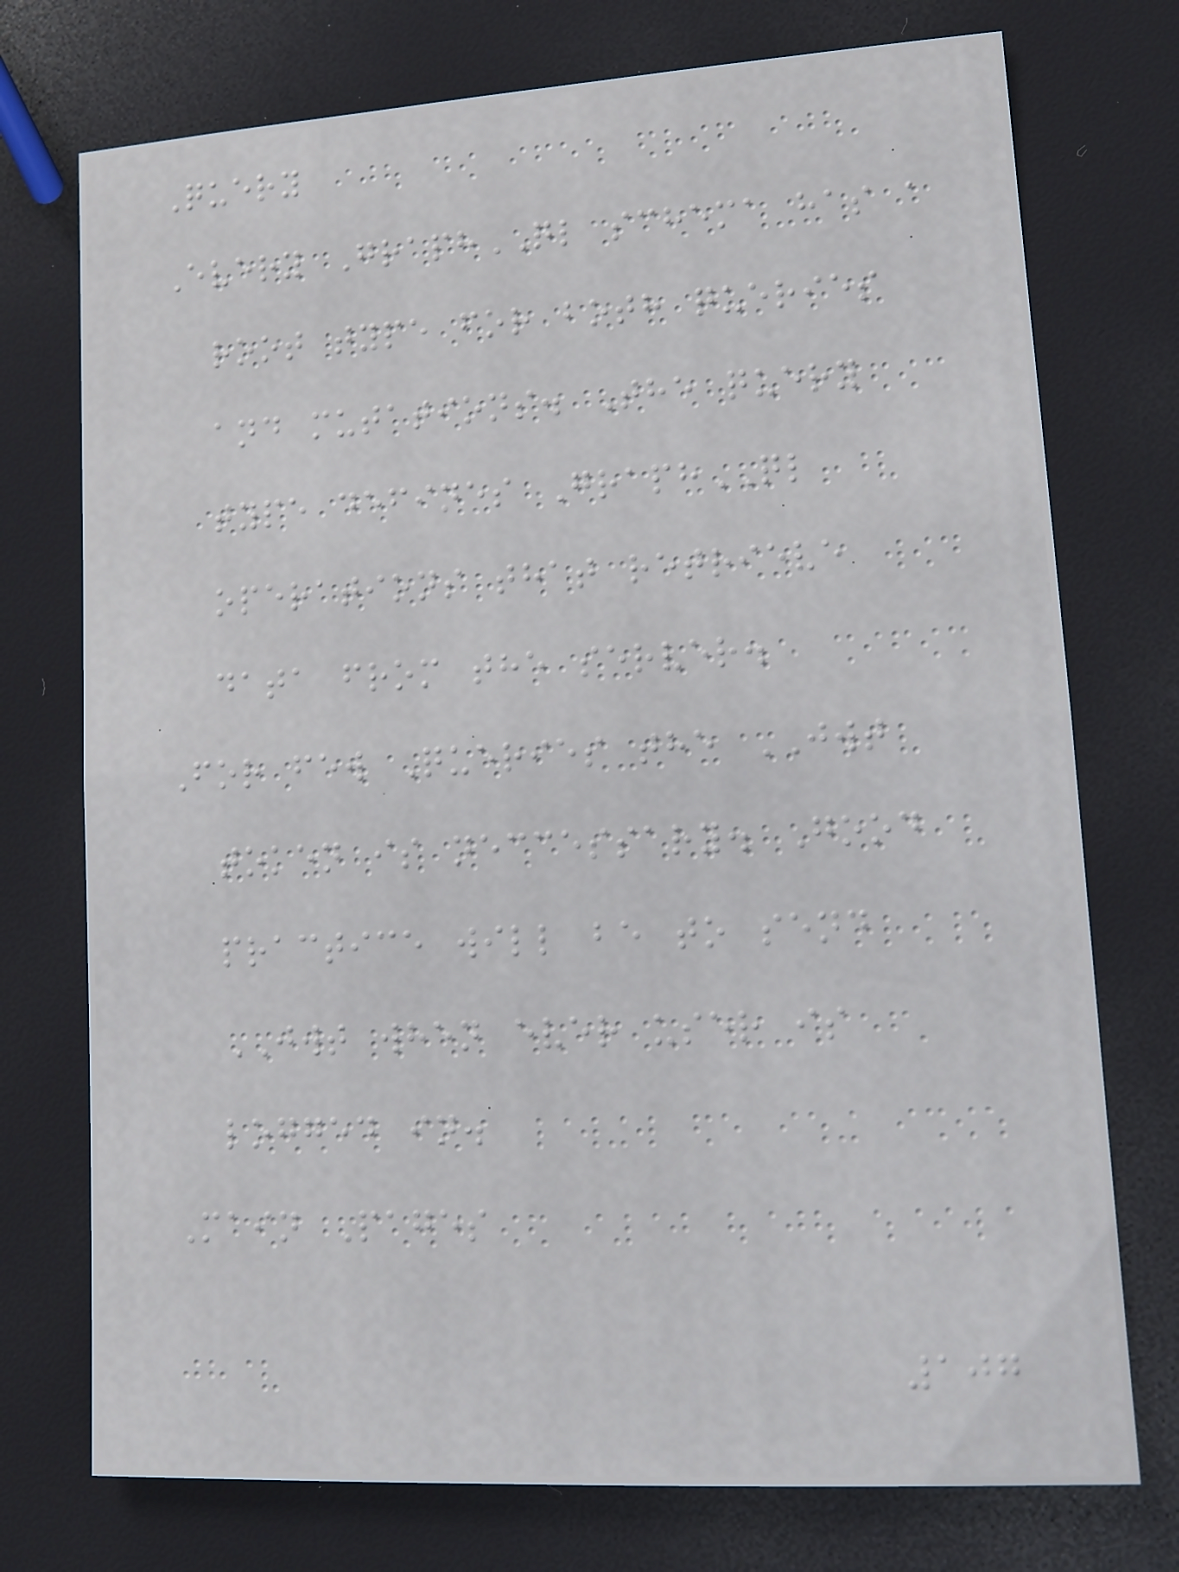Query
Every GraphQL schema has a
root type for both queries
and mutations. The query
type defines GraphQL
operations that retrieve
data from the server.
For few Queries the JWT
token is neccessary. Good
practice will be to send
JWT when ever user is
logged in.
Main Pages
107
